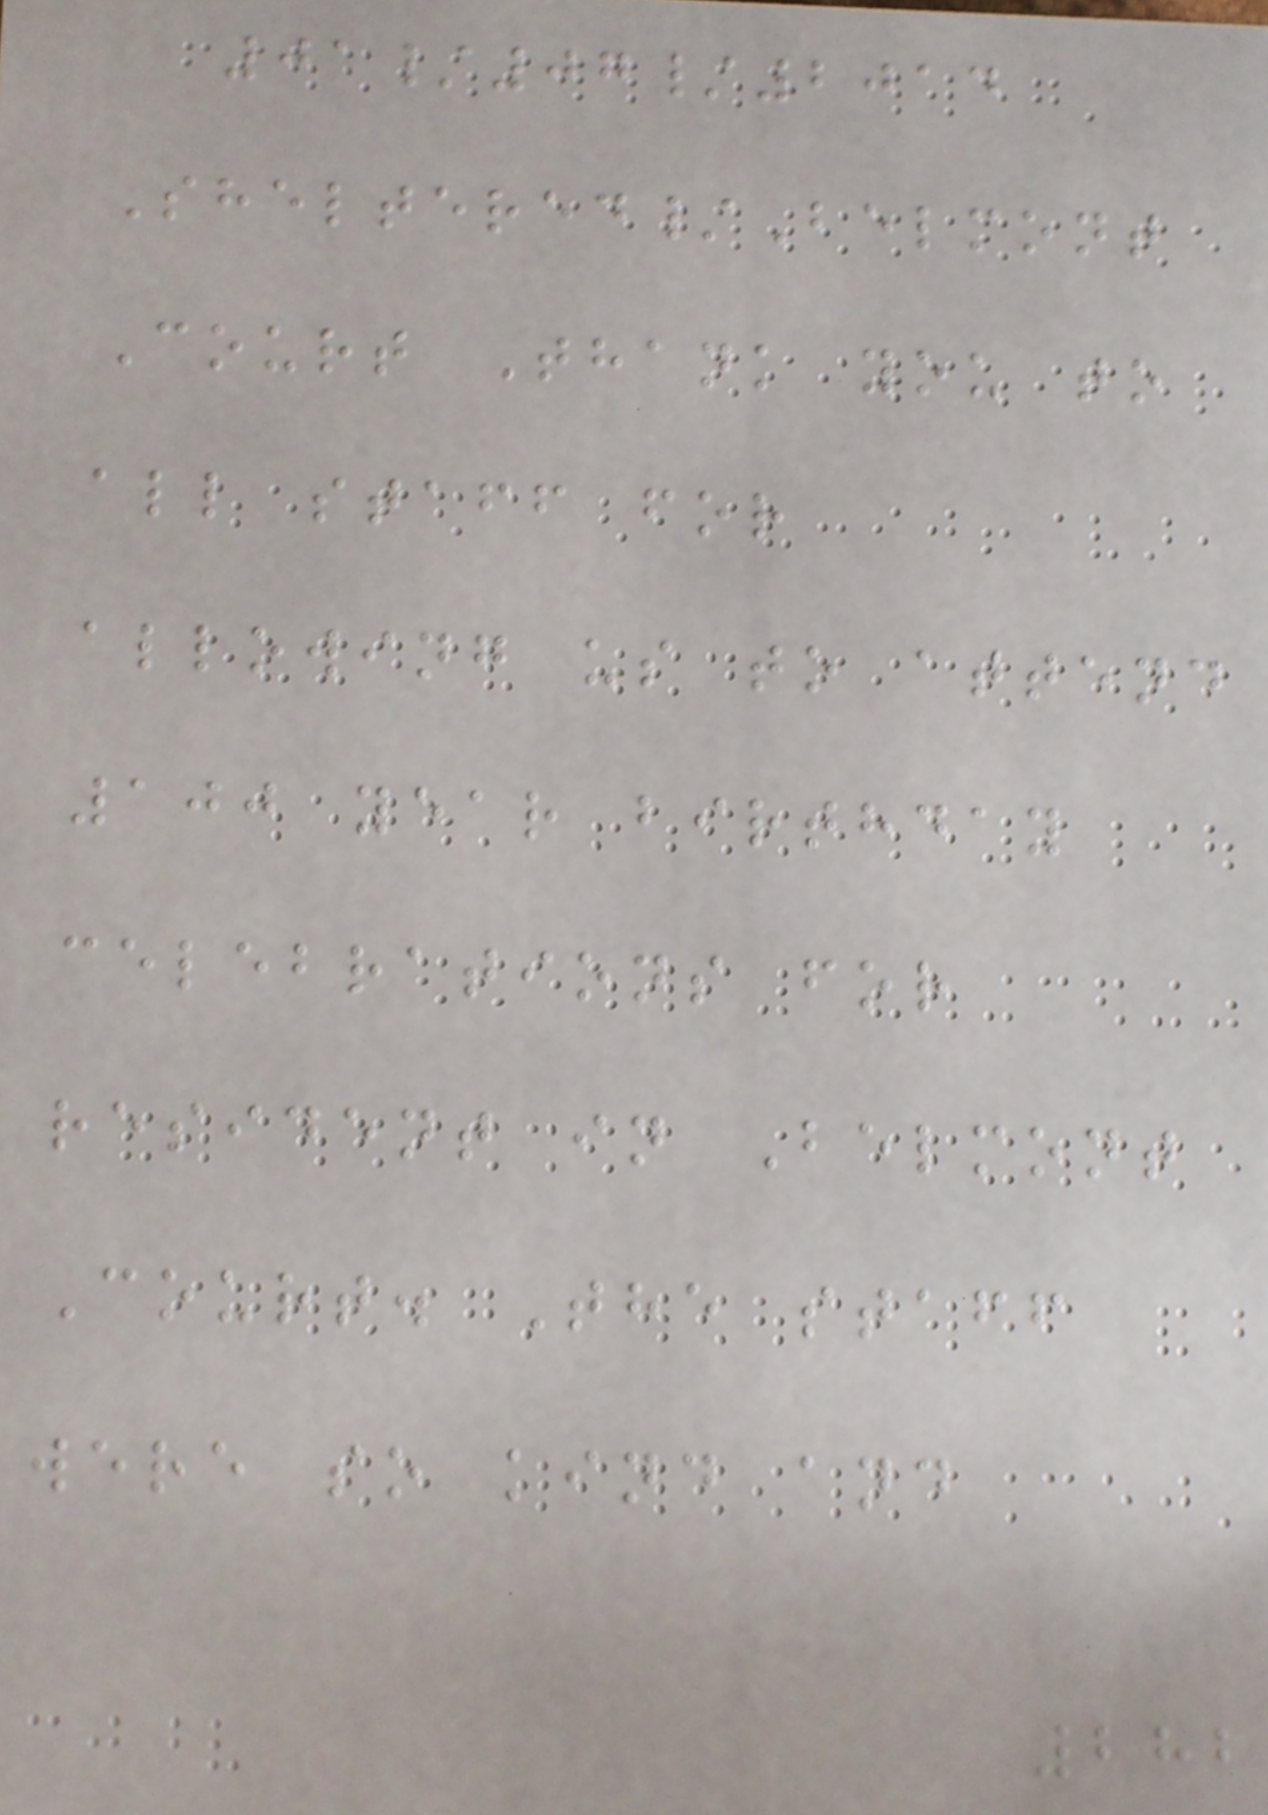01/07/2014
Sheltered/Belmont
Court Thank you to
all staff for
allowing us to attend
100 year birthday
celebrations for
resident in Belmont
Court. The staff
were so kind and
282
